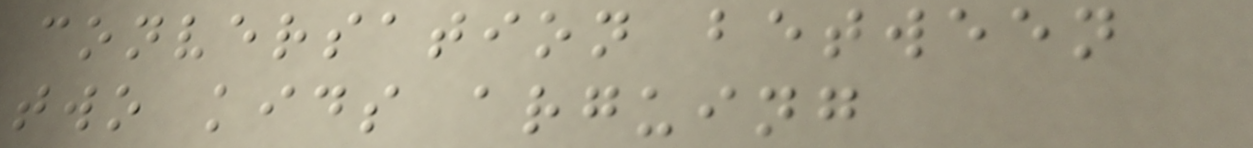conversation between
two kids arguing
